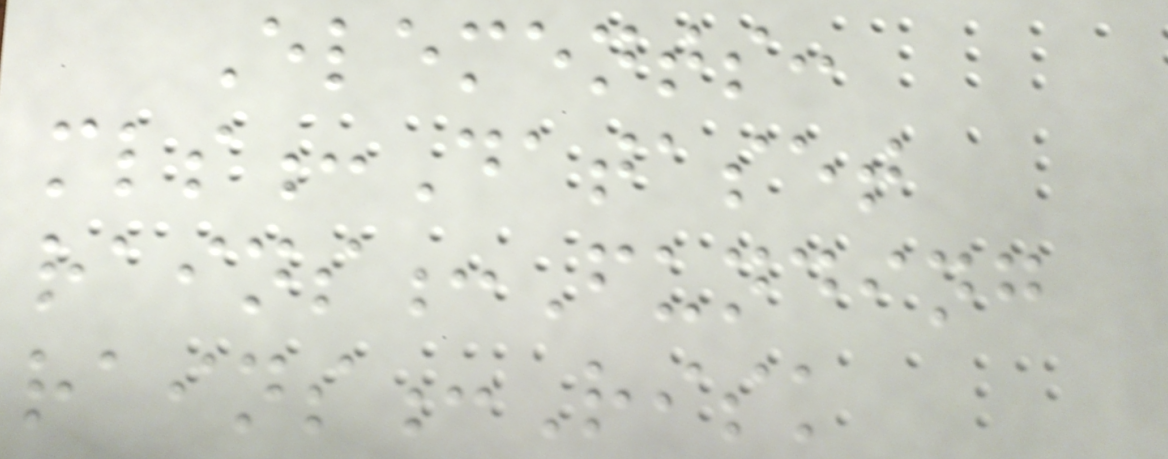Elements:
mls:Dataset
rains:Funding
rains:Risk
